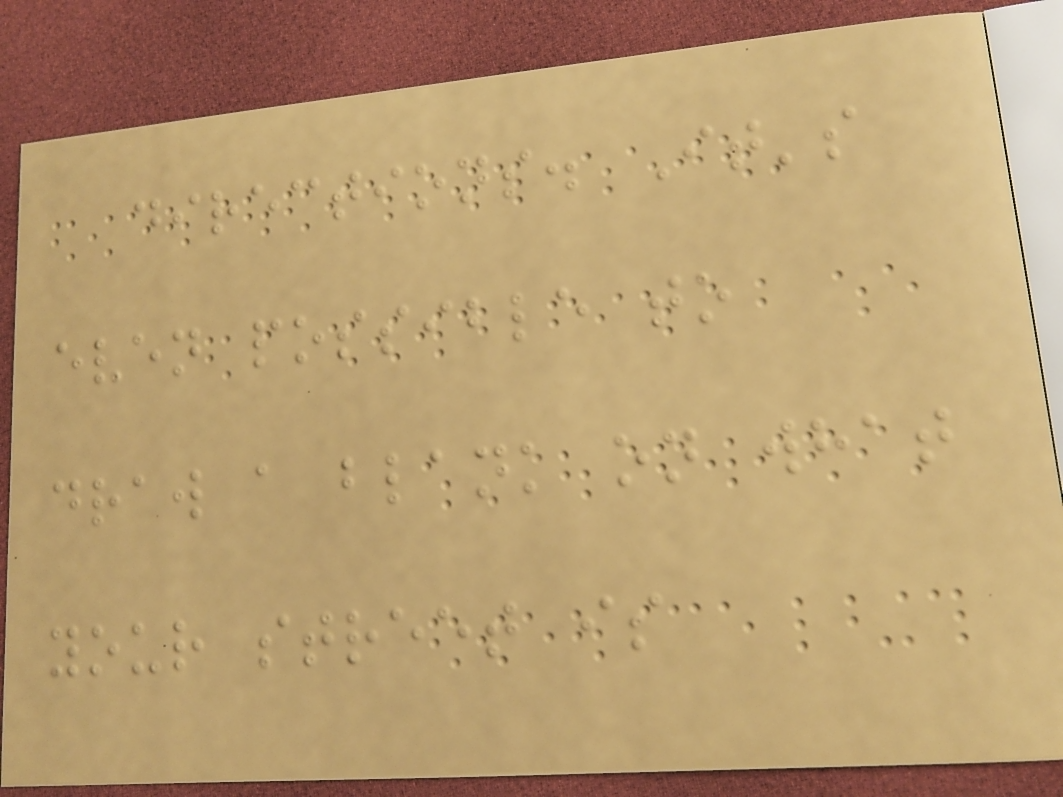directions. It's
even possible to
draw a blank on what
your street is
